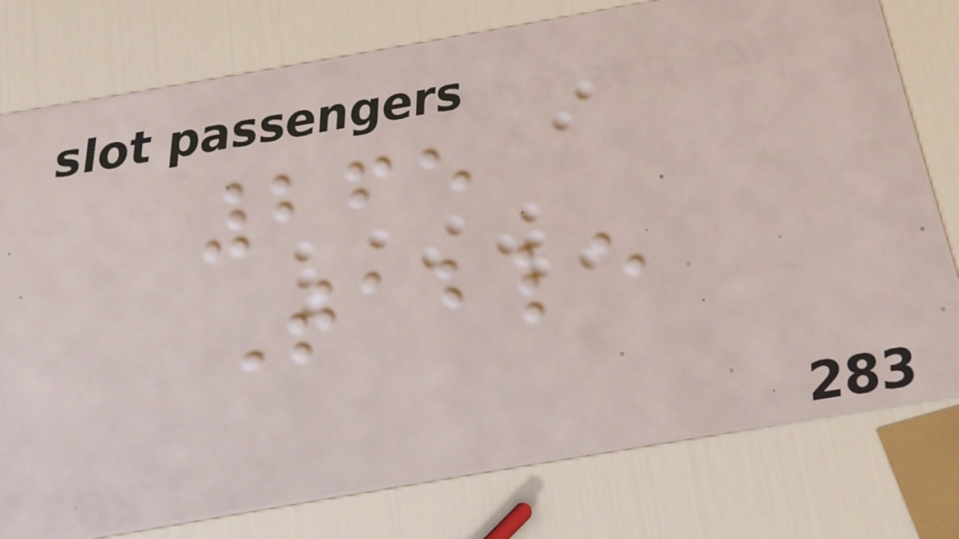265
Table
